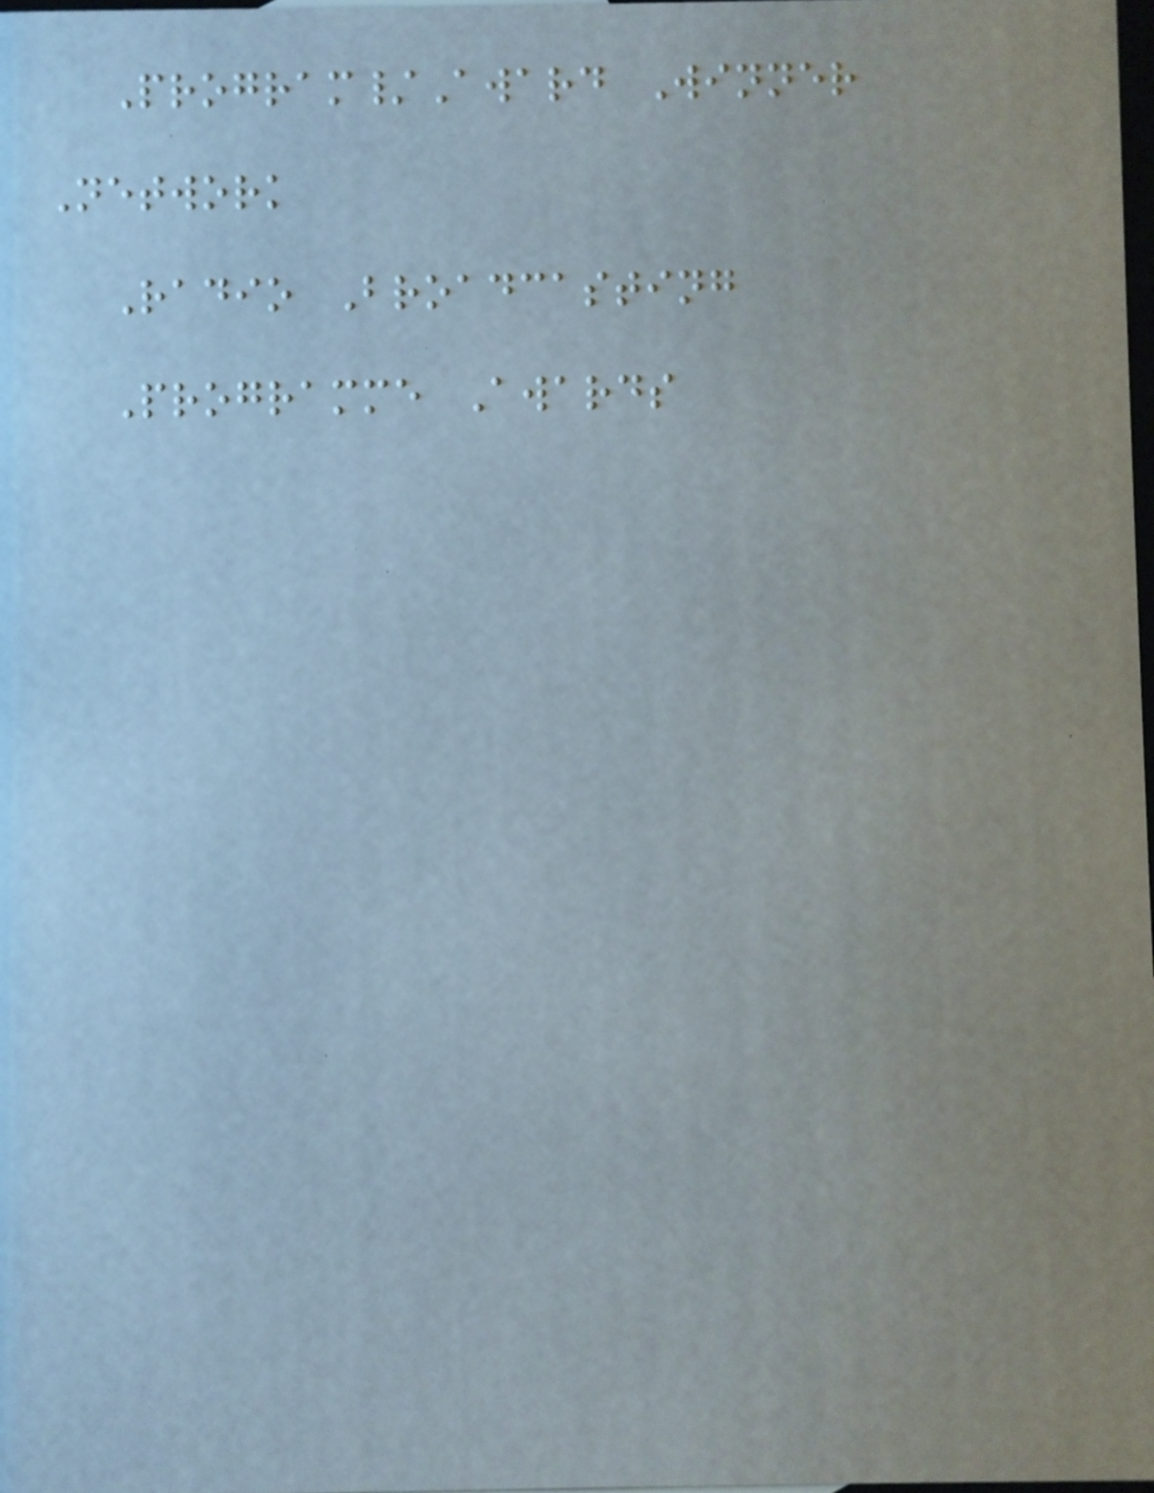Program/Award Winner
Network
Radio Broadcasting
Programme Awards
